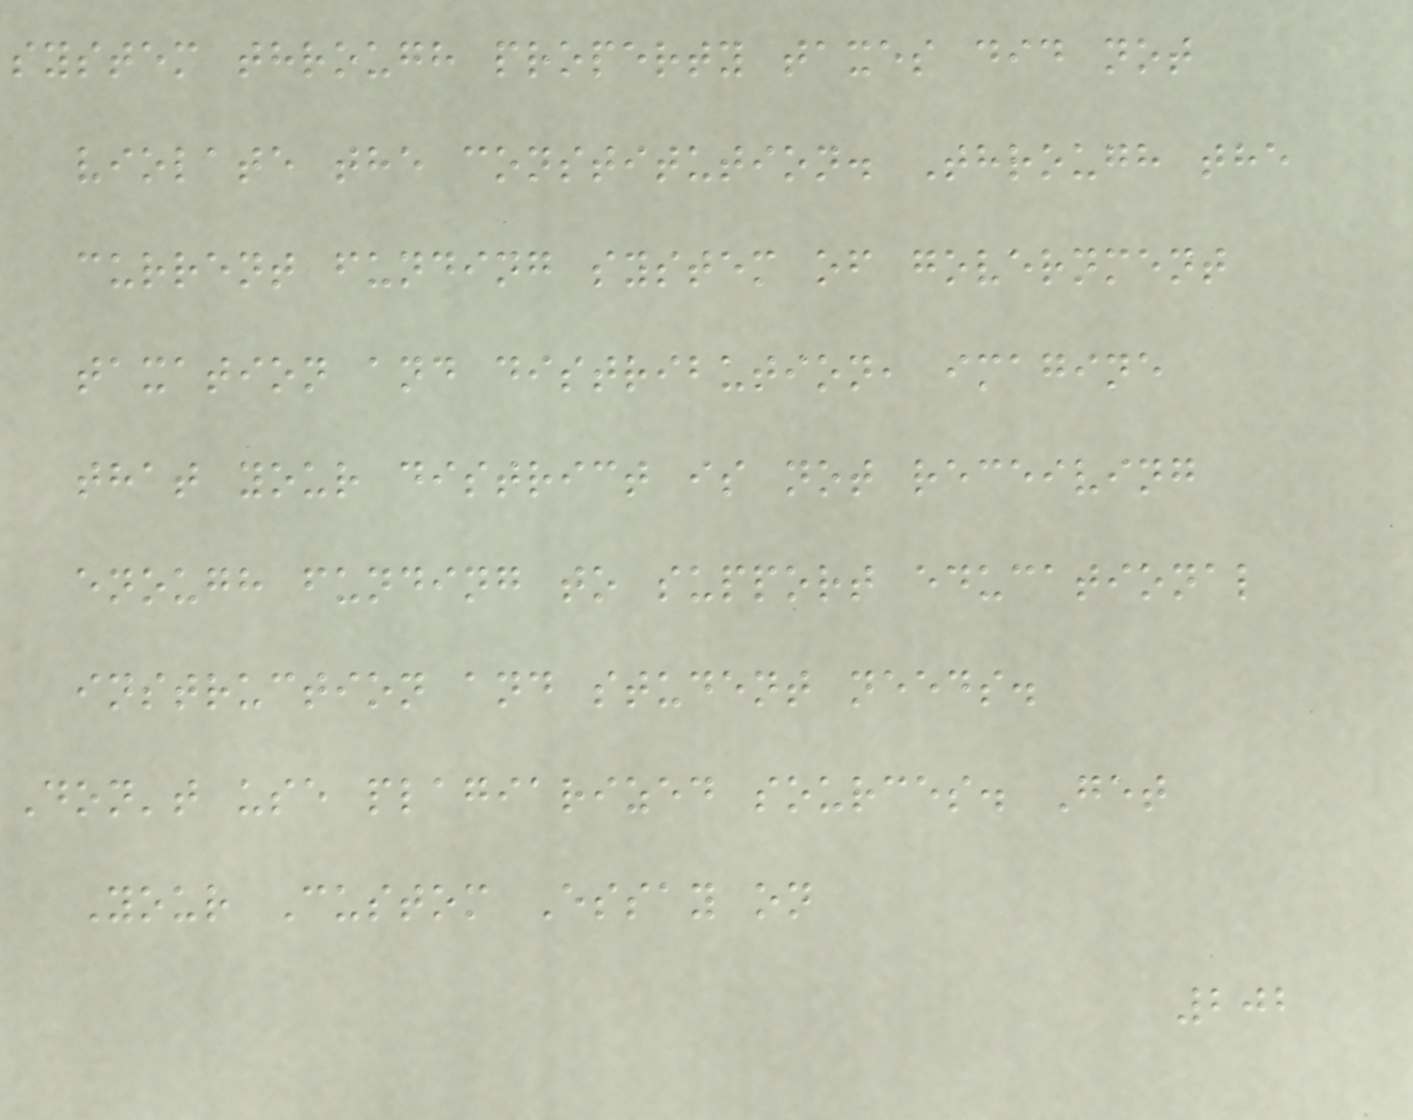system through property taxes did not
violate the constitution. Through the
current funding system of government
taxation and distribution, imagine
that your district is not receiving
enough funding to support educational
instruction and student needs.
Don't use plagiarized sources. Get
Your Custom Essay on
202
